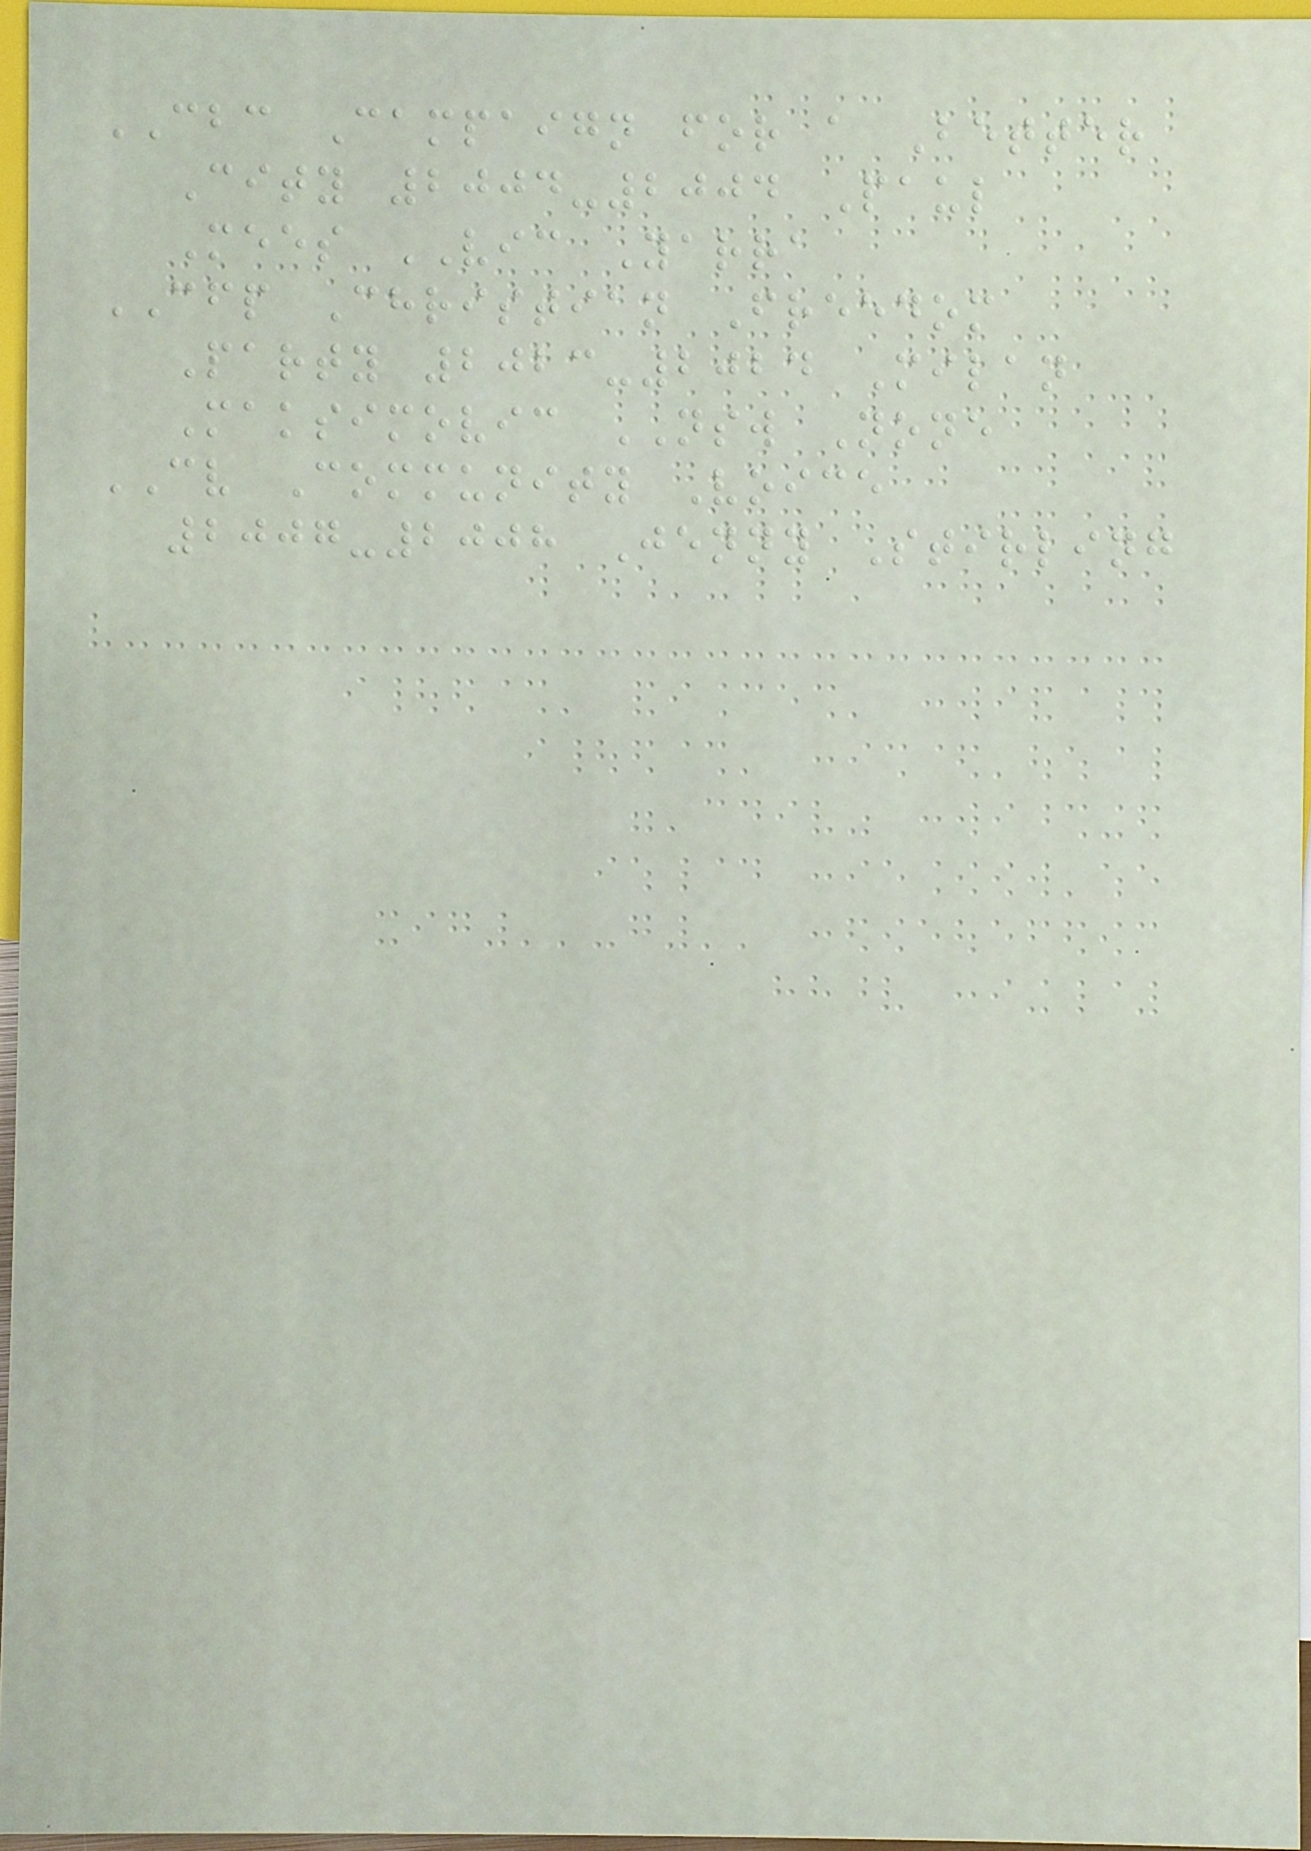CBC Campaign for a Better
City 2004-2004 Paul
Mees VIC Yarra
CFP Christian Freedom
Party 2023-2024 Milan
Maksimovic NSW None
CV Community Voice
2007-2008 Jenny Stirling
